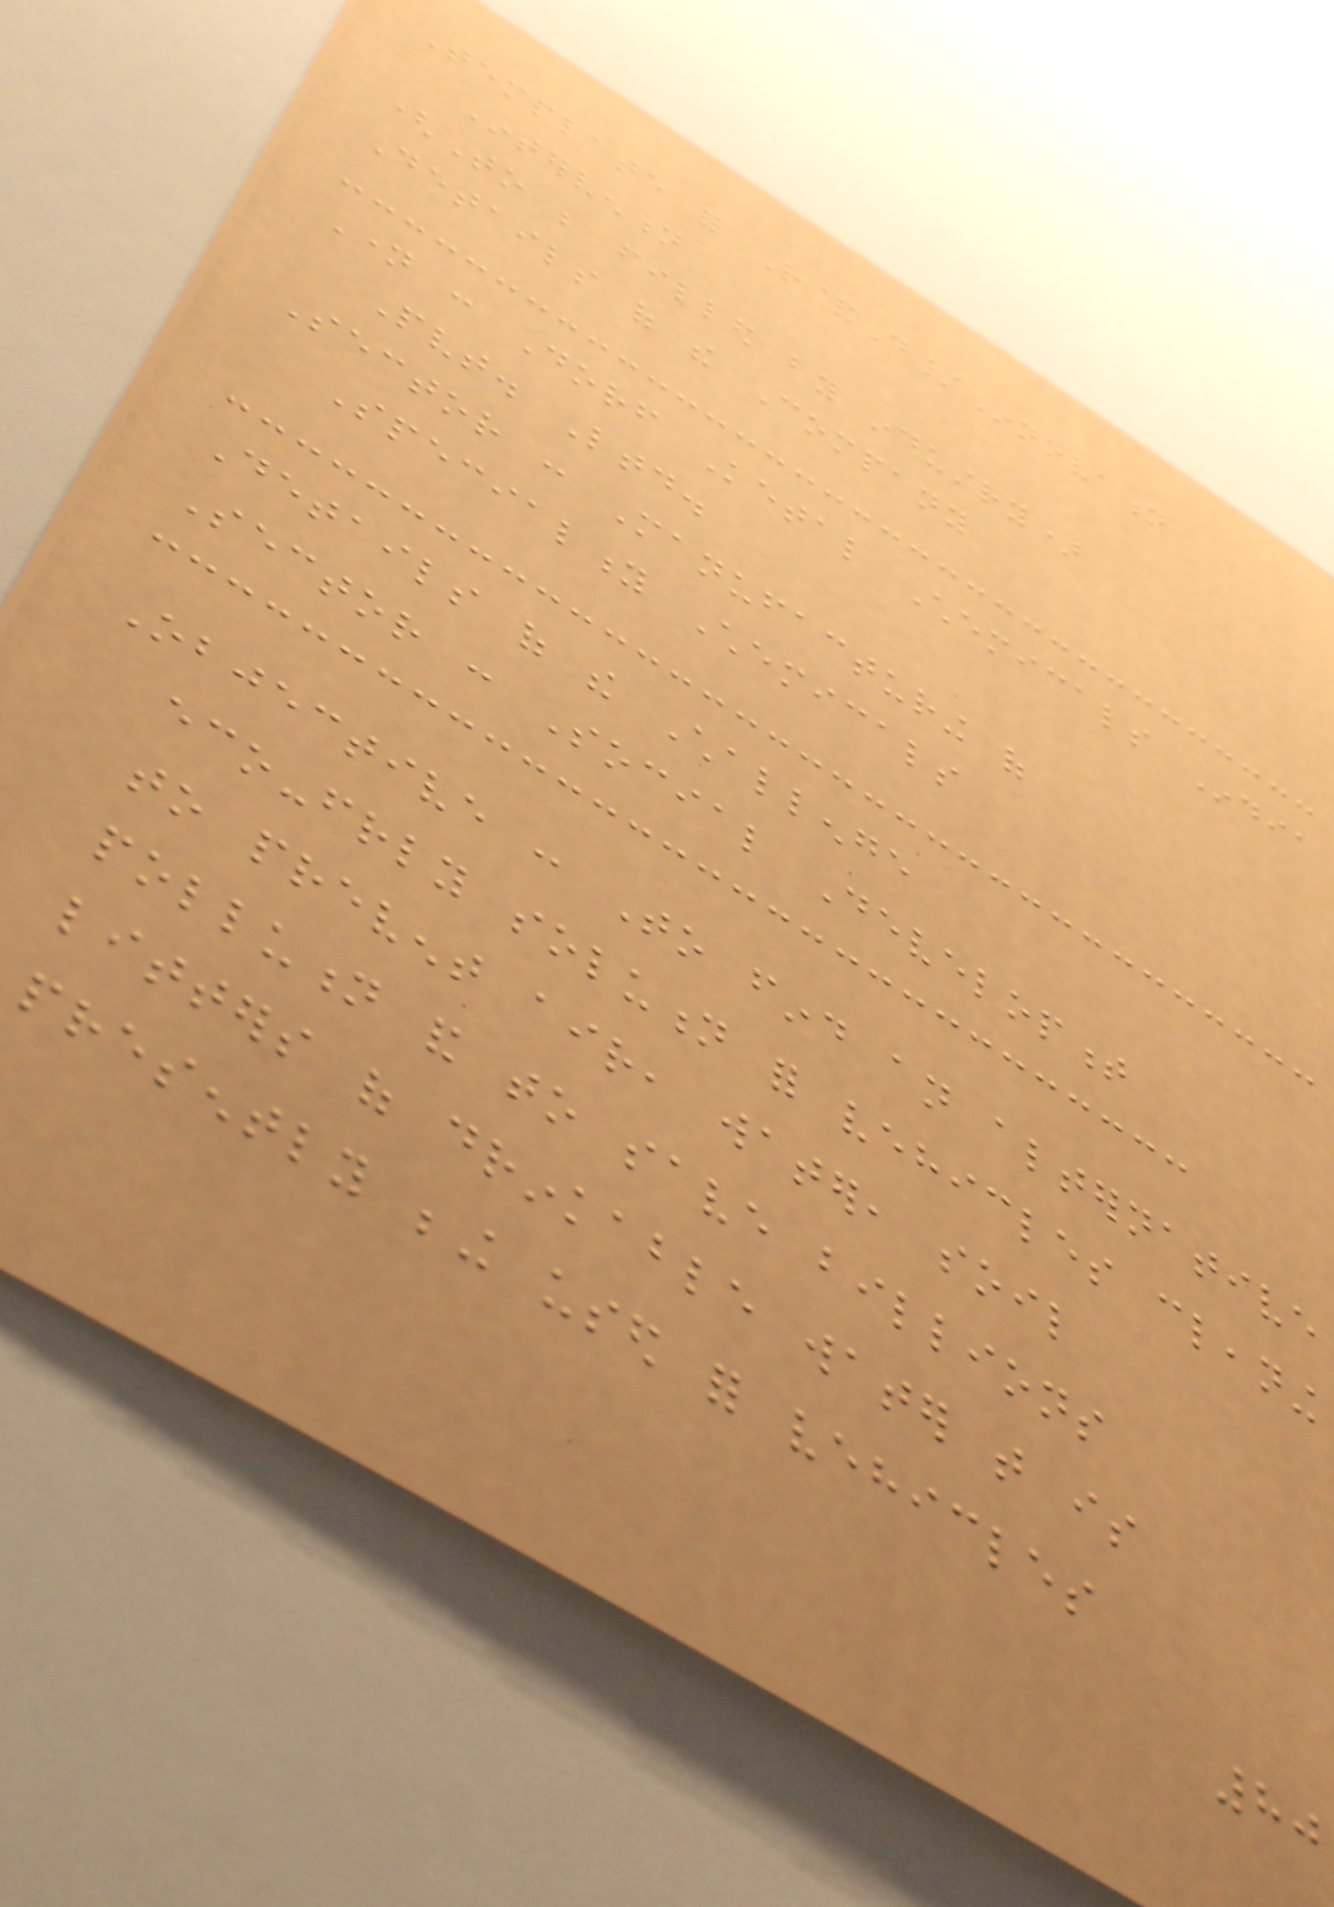Template for R&D/Innovation
Intervention
(To be filled by industry)
Details of the Company
Name : Dorf Ketal Chemicals India
Pvt. Ltd.
Sector : Manufacturing of
Speciality Chemicals
Details of the Challenge
Sector : Social Development
Objective : To find an alternative
eco-friendly solution for vehicles cleaning
to prevent air, water, soil
pollution and to save billions
litters of drinkable water that is
presently being used for vehicles
80
